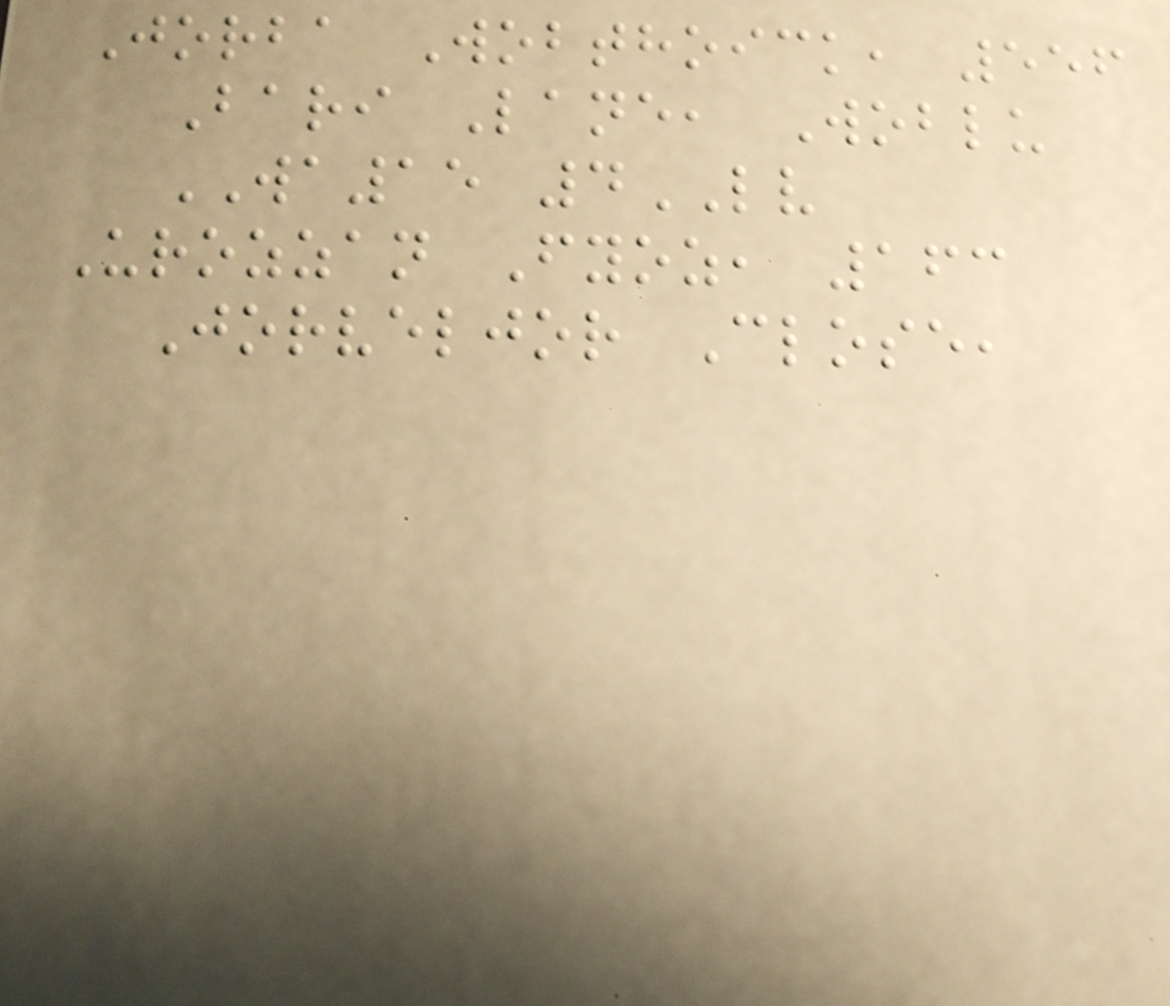Jorba Wobthoick, 556
Bari Lane, Woblu
WA15 4LV
Urozzan Fyoz, 163
Jorveljor Close,
